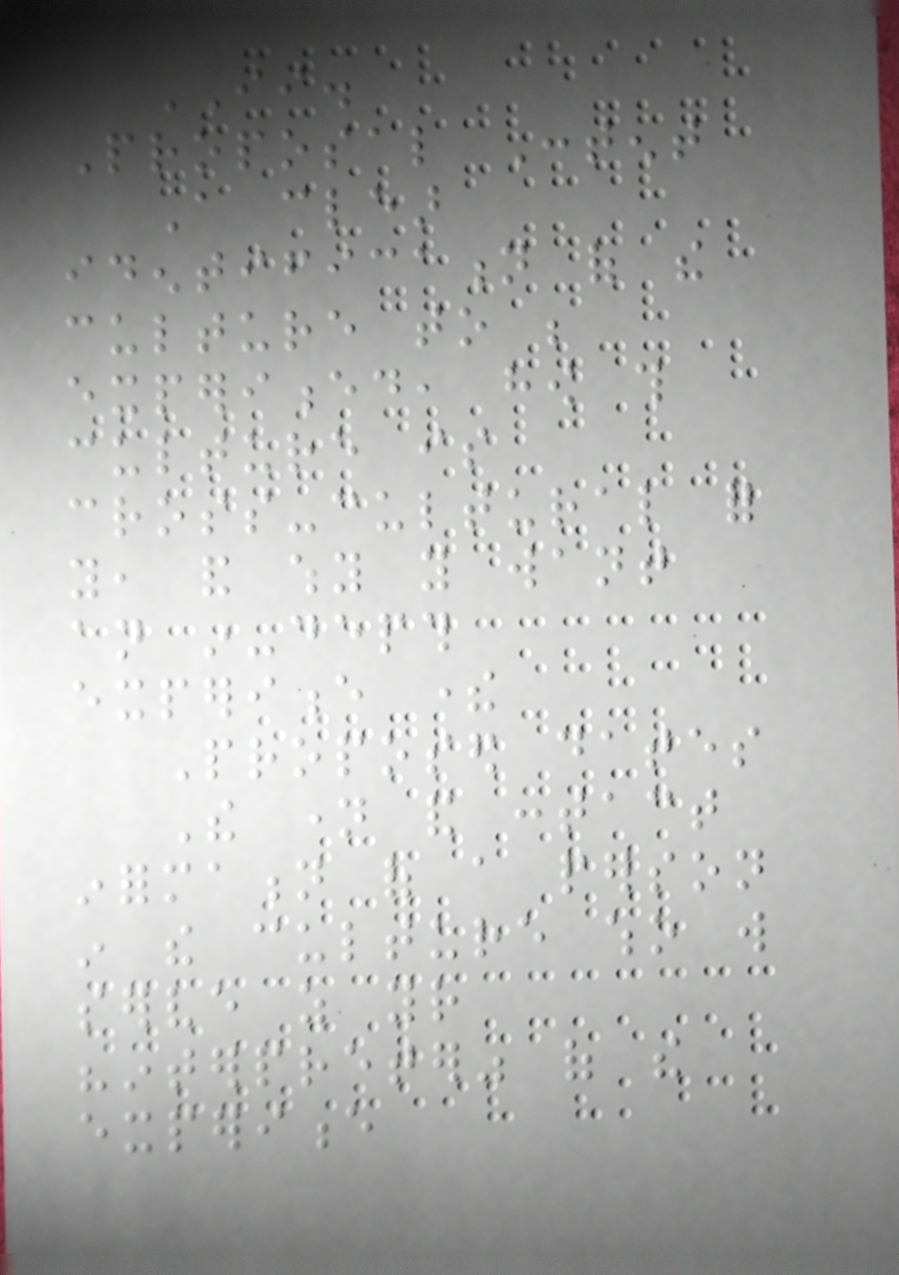II.
Proposal Content
A clear
identification of the
culture to be
experienced, how this
culture is
cross-cultural for
you, and why you want
an in-depth
experience there
Proposed dates
The name and contact
information of a person
in the culture who will
serve as your
"interpreter" of the
experience
